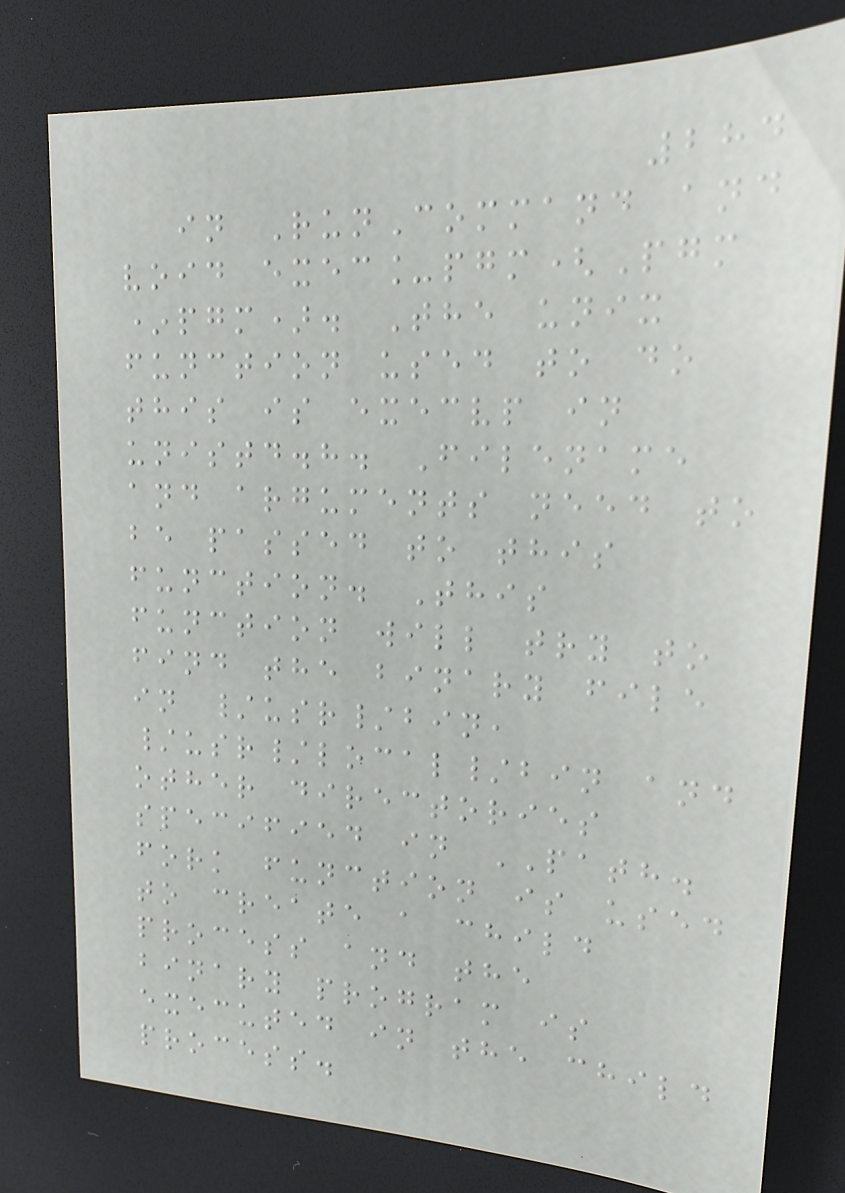284
in RunCommand and
void exec_pgm(Pgm
*pgm). The unix
function used to do
this is execvp in
unistd.h. Filename
and arguments need to
be passed to this
function. This
function will try to
find the binary file
in /usr/bin,
/usr/local/bin and
other directories
specified in PATH.
fork function is used
to create a child
process and the
binary program is
executed in the child
process.
